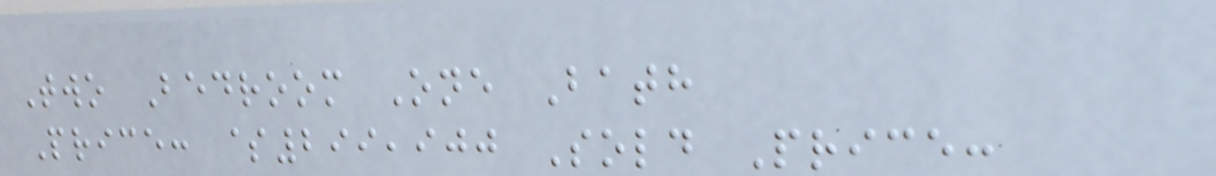Two Bedroom One Bath
Price: $299,900 Sold Price:
